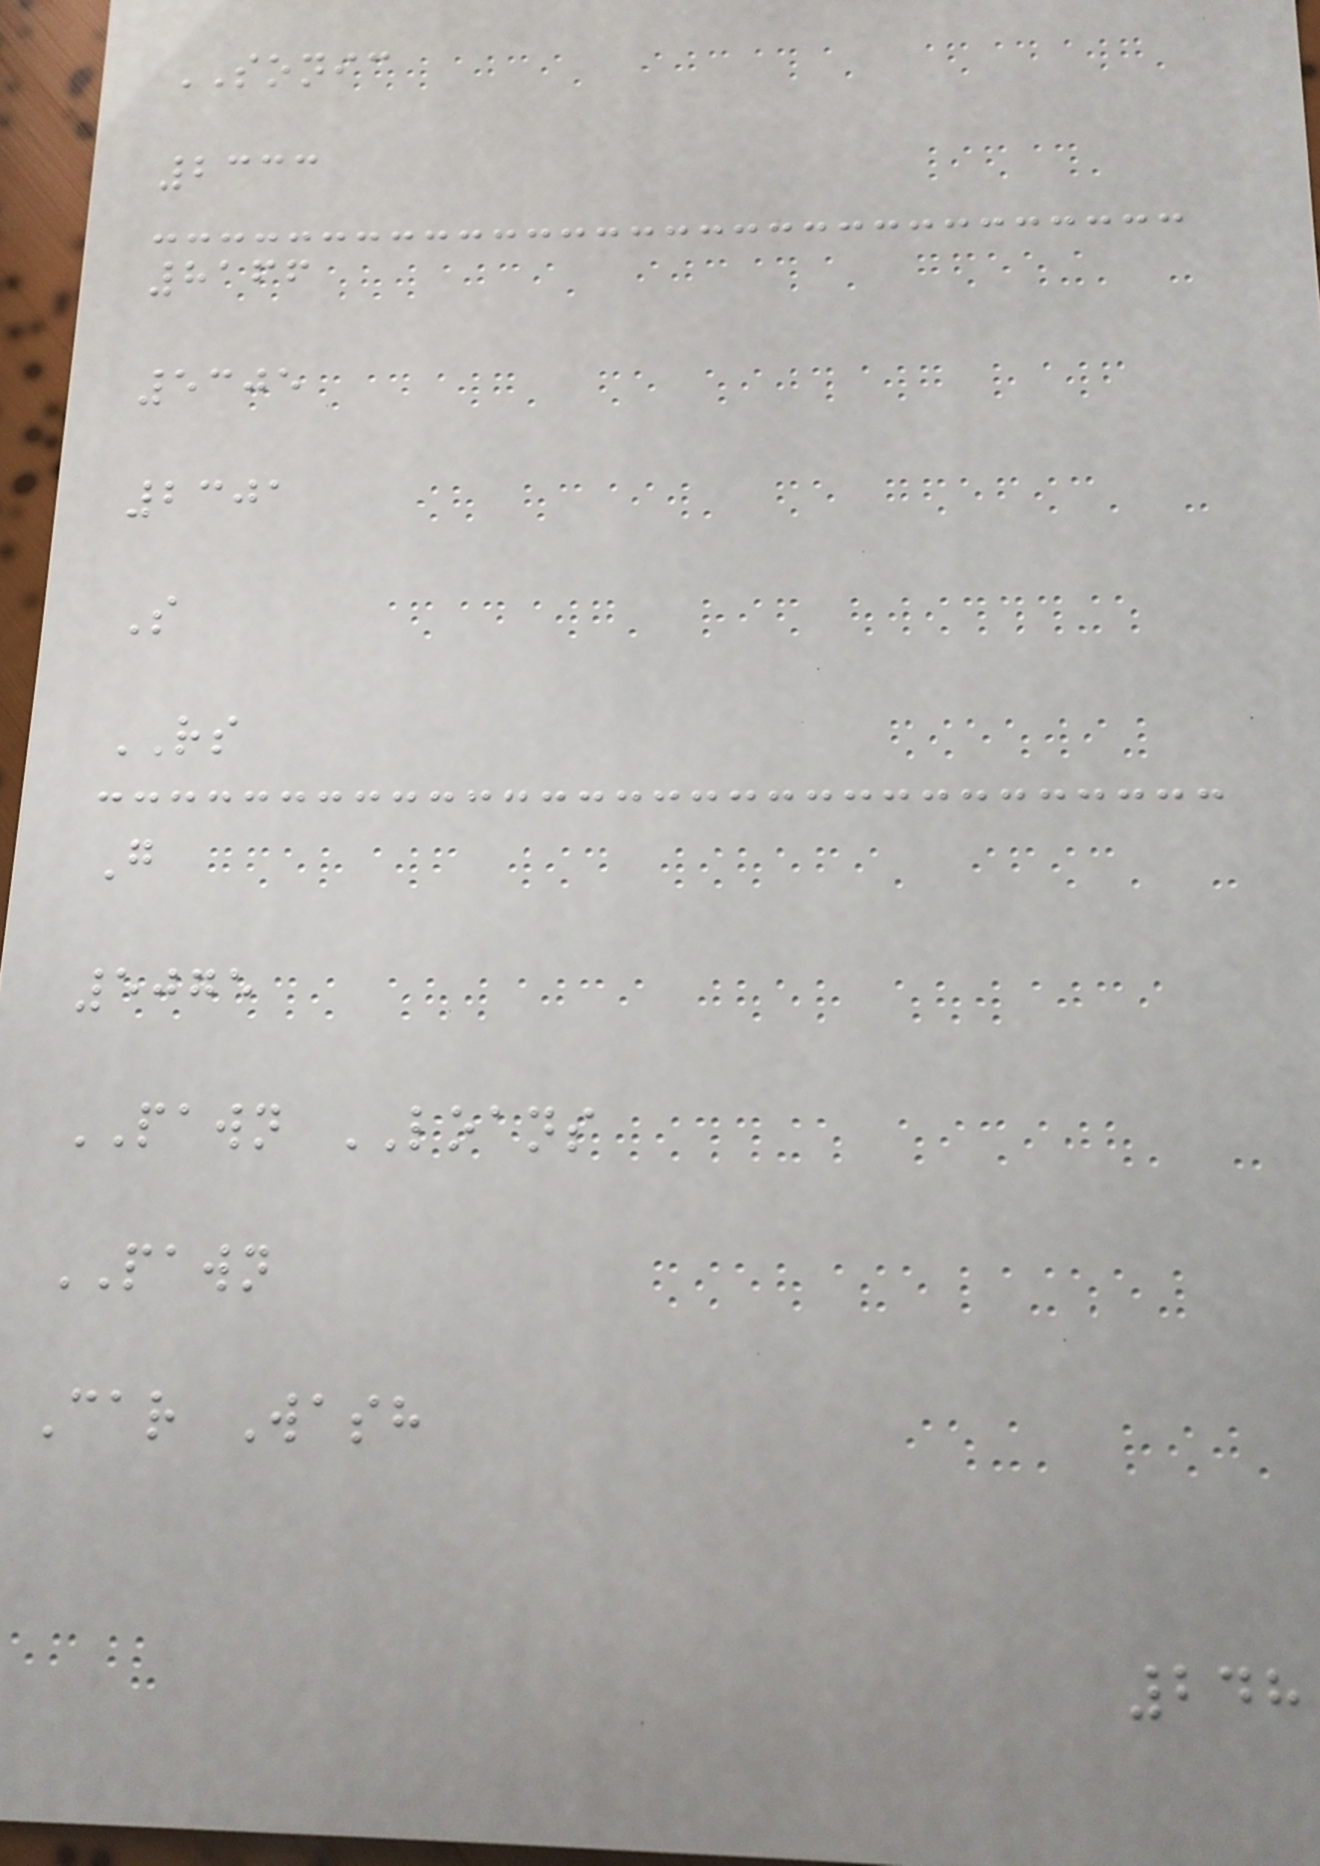SONIC
2333
8166
5305
2301
S
RS
G
5075
PAWN LOANS
PAWN
Car Wash
248
